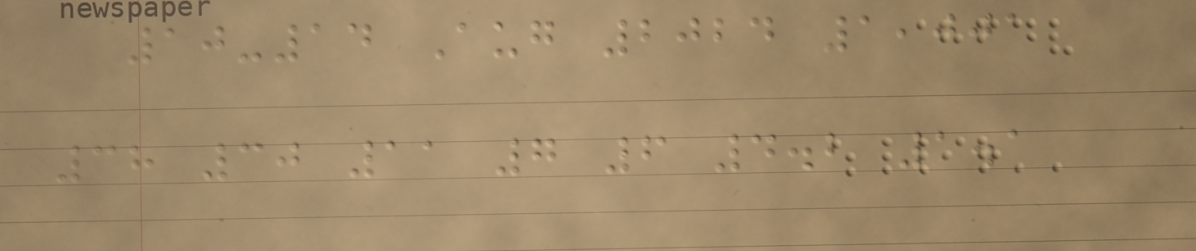10-14 Aug 2024 1,001
38 30 11 7 6 4.2 1.1
